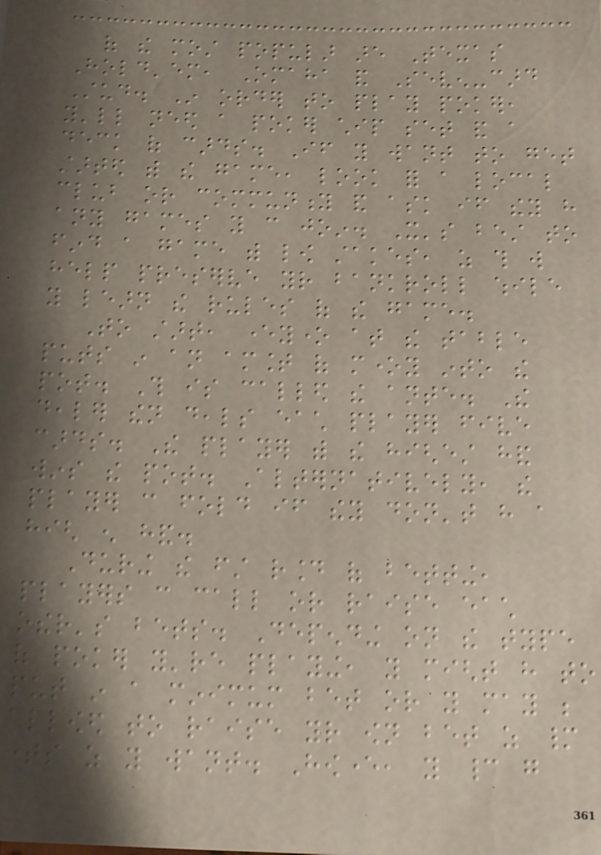of the most popular are Texas
Hold'em, Omaha and Seven-card
Stud. In order to play poker,
you'll need a poker chip set and a
deck of cards. If you want to get
started with the game, look for a local
club or community and ask if they have
any games you can join. It's best to
find a game with low stakes, as this will
help preserve your bankroll while
you learn the rules of the game.
To start, everyone at the table
puts in an amount of money into the
pot. This is called the ante. The
dealer then deals each player five
cards. The player with the highest hand
wins the pot. Alternatively, the
player can fold if they don't have a
high enough hand.
During the first round of betting,
players can call or raise each
other's bets. Depending on the type
of poker you're playing, you might have to
put in a minimum bet or you may be
allowed to raise your own bet as many
times as you want. However, you cannot go
